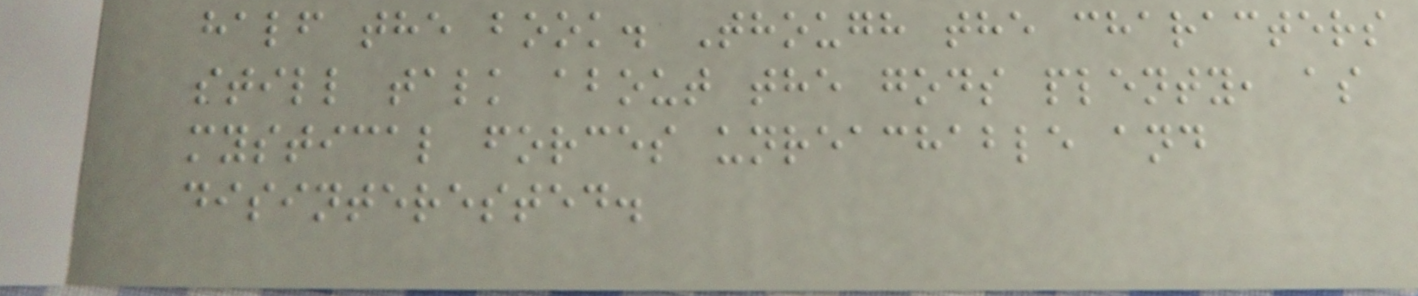half the book. Though the characters
still talk about the gods plenty, as
mystical forces unreachable and
disinterested.
